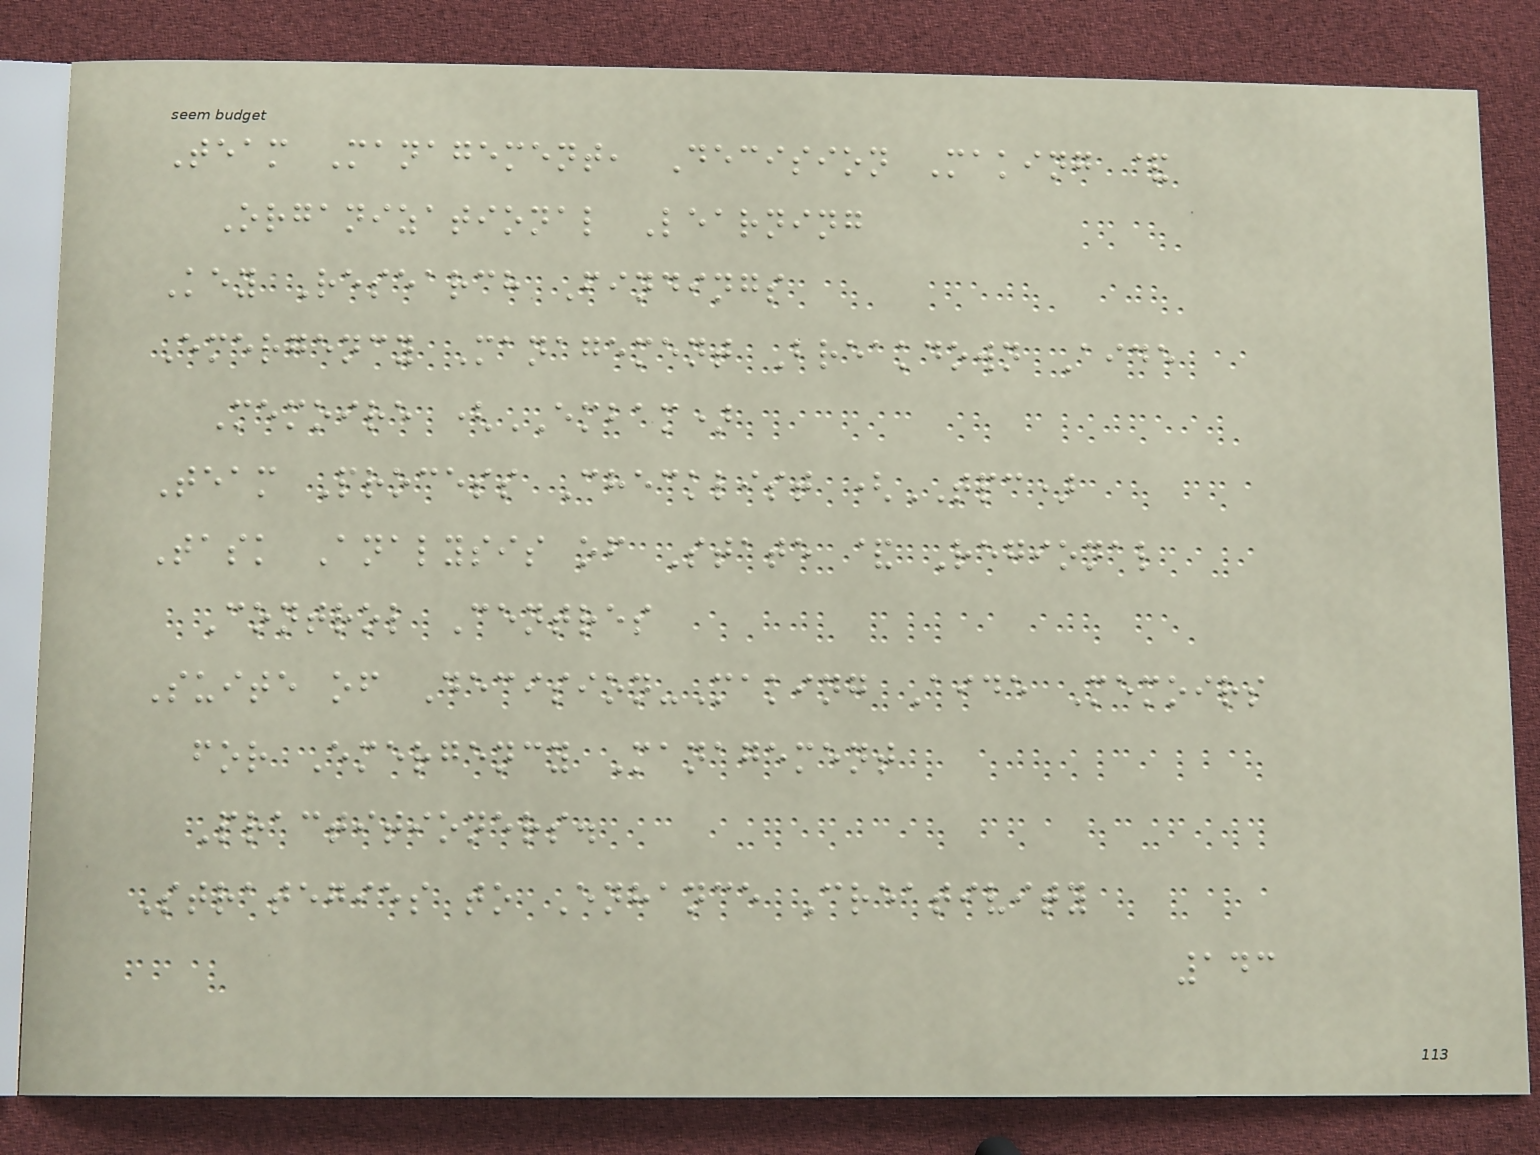Team Management, Decision Making &
Organizational Learning
Key Research Findings
Emergency Management Breakdown Aide
Memoire (EMBAM)
Team Process Checklist (TPC)
Task Analysis of State & Regional
Control Centres
Suite of Decision-Making Aide Memoirs
for Emergency Management
Practitioners.
Strategies to Enhance Creativity
143
